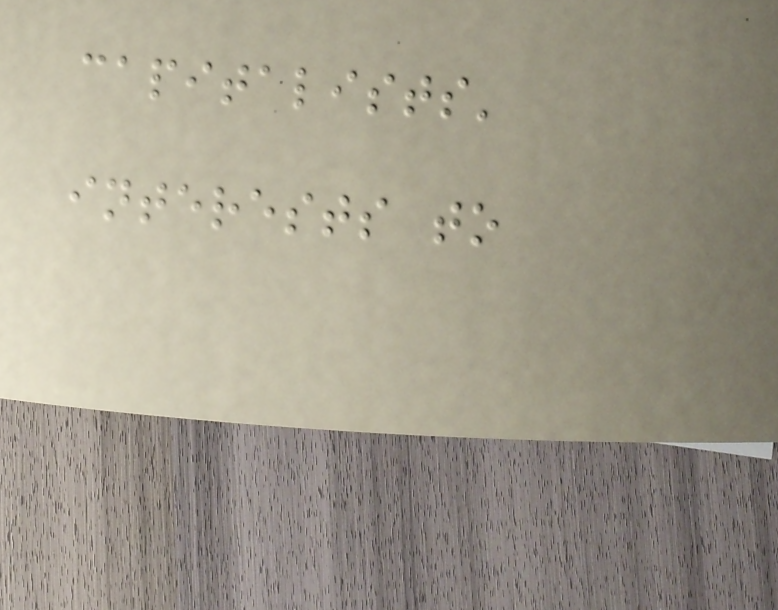capitalists'
interests to
